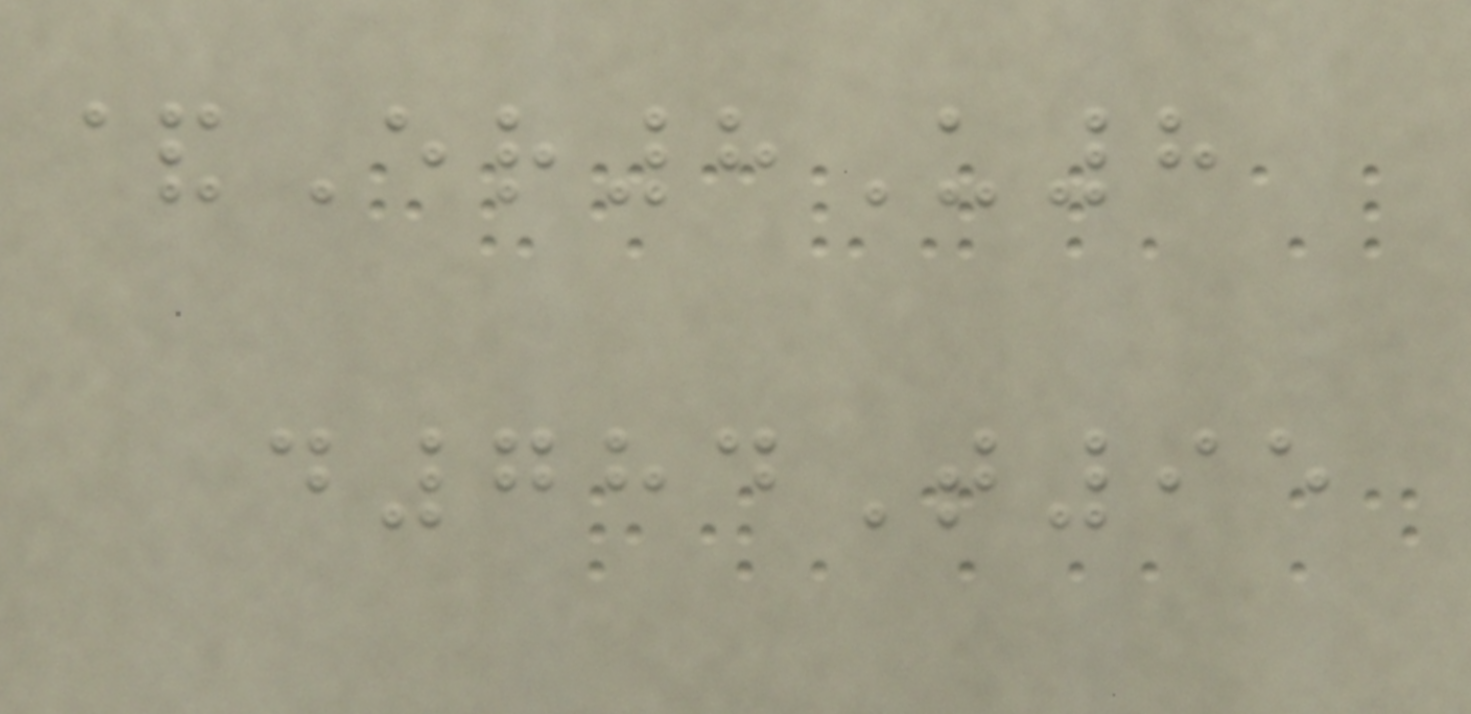&Er8U8
d784T95
